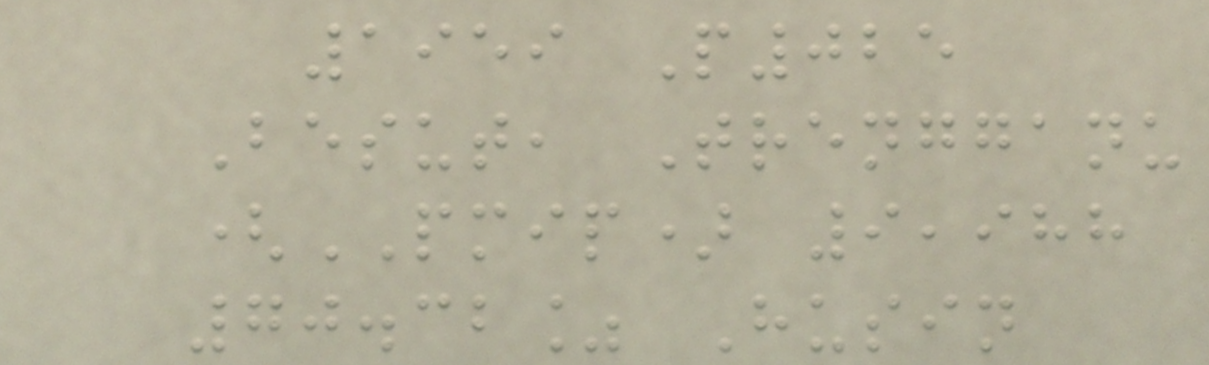1959 P025
Besut, Trengganu
(PMIP) 9,988
70.32% Husin
